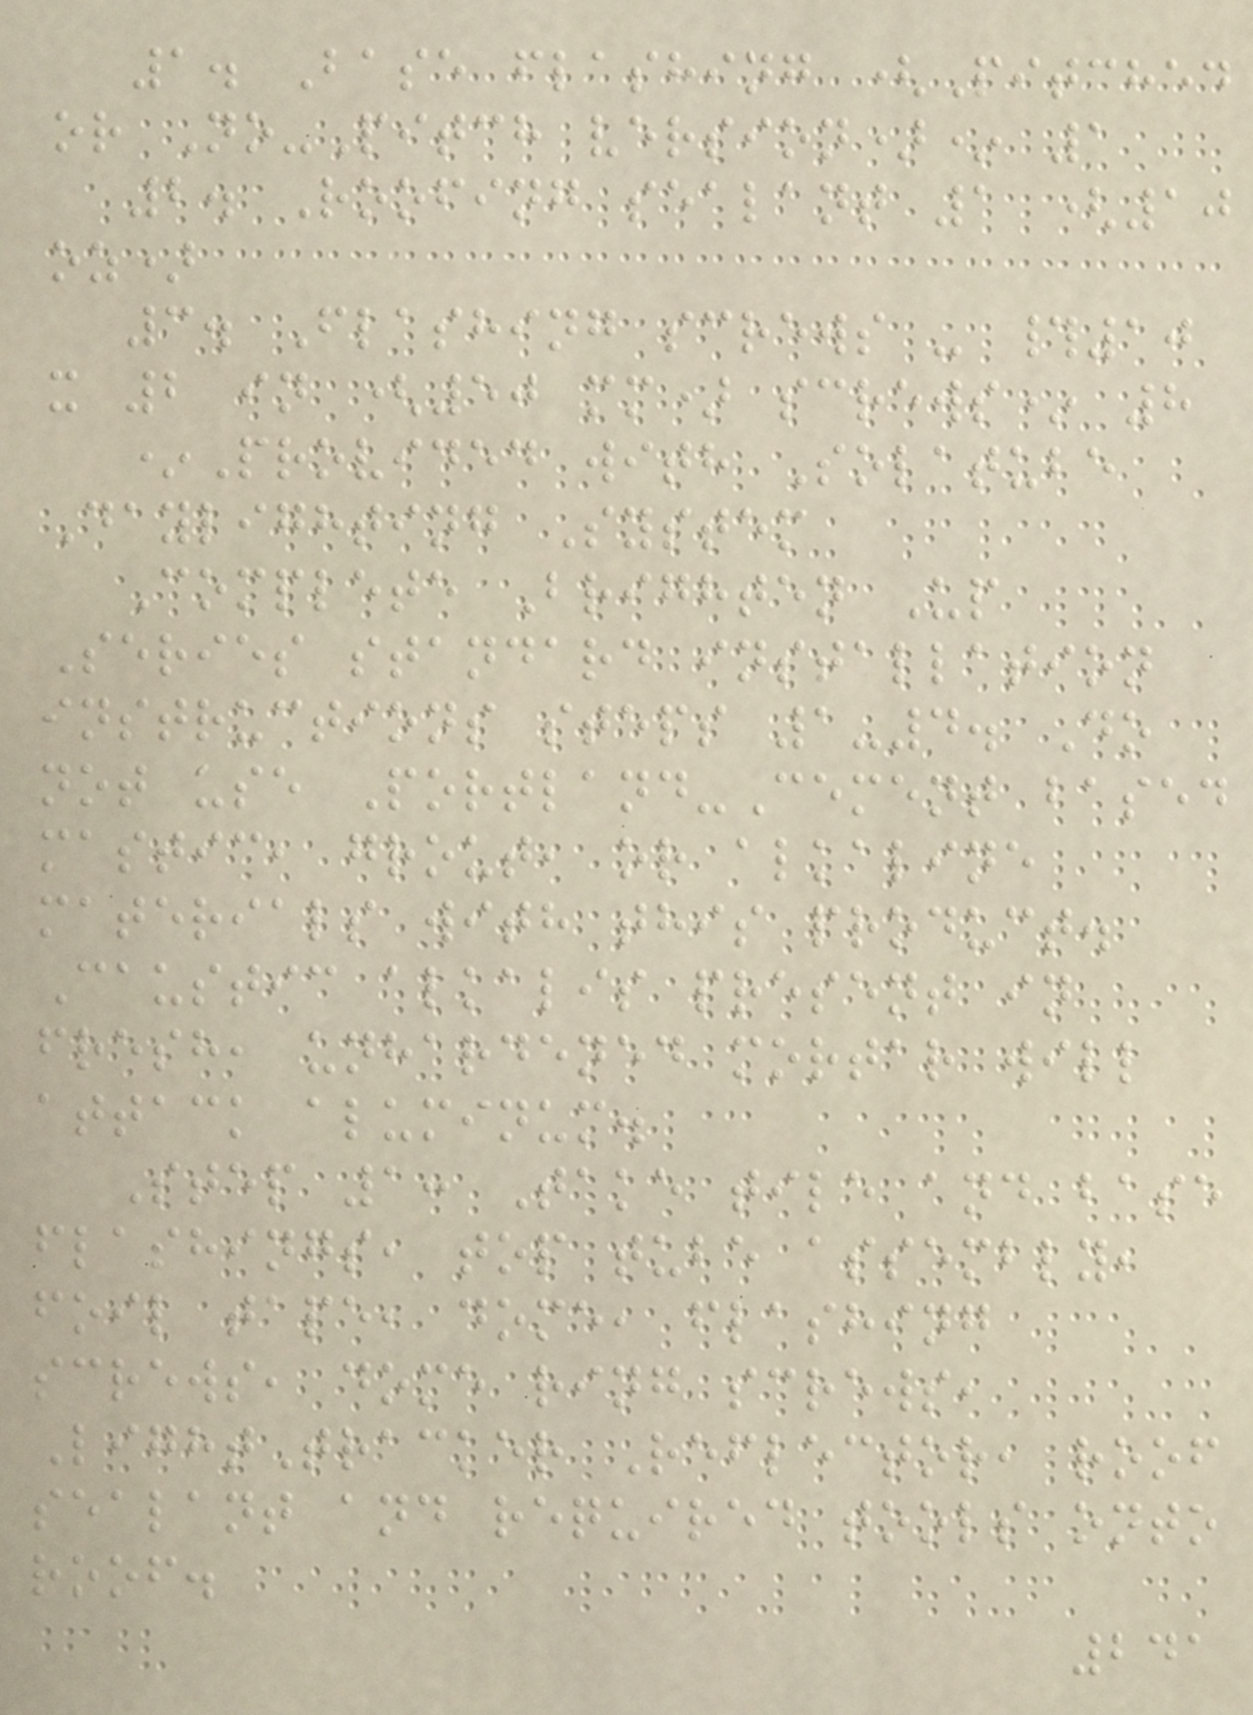1. Base flashing (Pitched
or No-Pitch version)* 1
2. Roofing sealant 1 (10
oz)
3. Flashing screws - #10
x 2 in (50 mm) screws* 8
*Provided with Solatube
Daylighting System
Complete Brighten Up
Series standard installation
instructions steps 1-4. Do
not use Portland-Cement based
mastic, grout, or alkaline
materials with this product.
Caustic alkalis present in
fresh, unhardened mortar will
attack aluminum.
Step 1: Take tile and base
flashings, top tube assembly,
foil tape, dome, flashing
screws, dome ring screws,
LightTracker Reflector, roof
sealant and required tools onto
roof.
241
